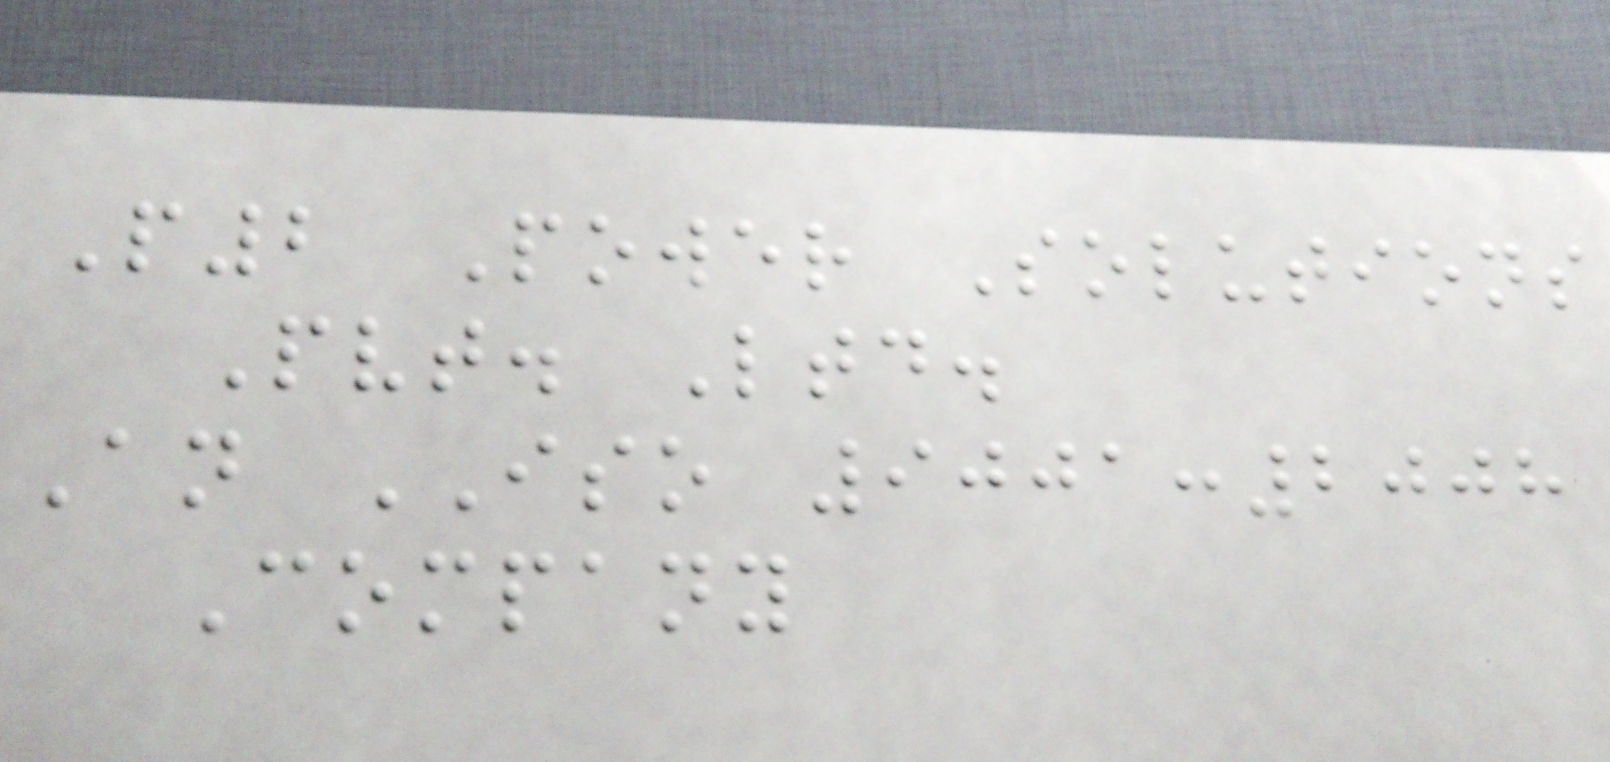P2 Power Solutions
Pvt. Ltd.
An ISO 9001:2008
Company
